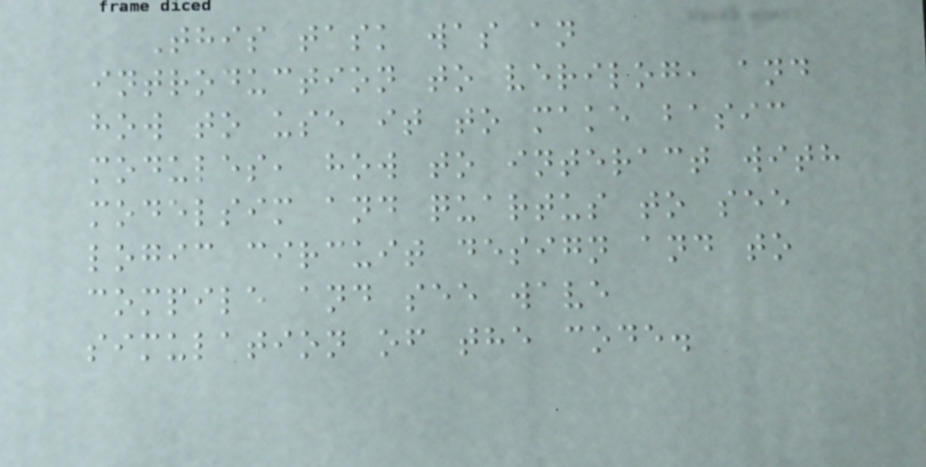This task was an
introduction to verilog, and
how to use it to make basic
modules, how to interact with
modelsim and quartus to see
logic circuit design and to
compile and see wave
simulation of the code.
